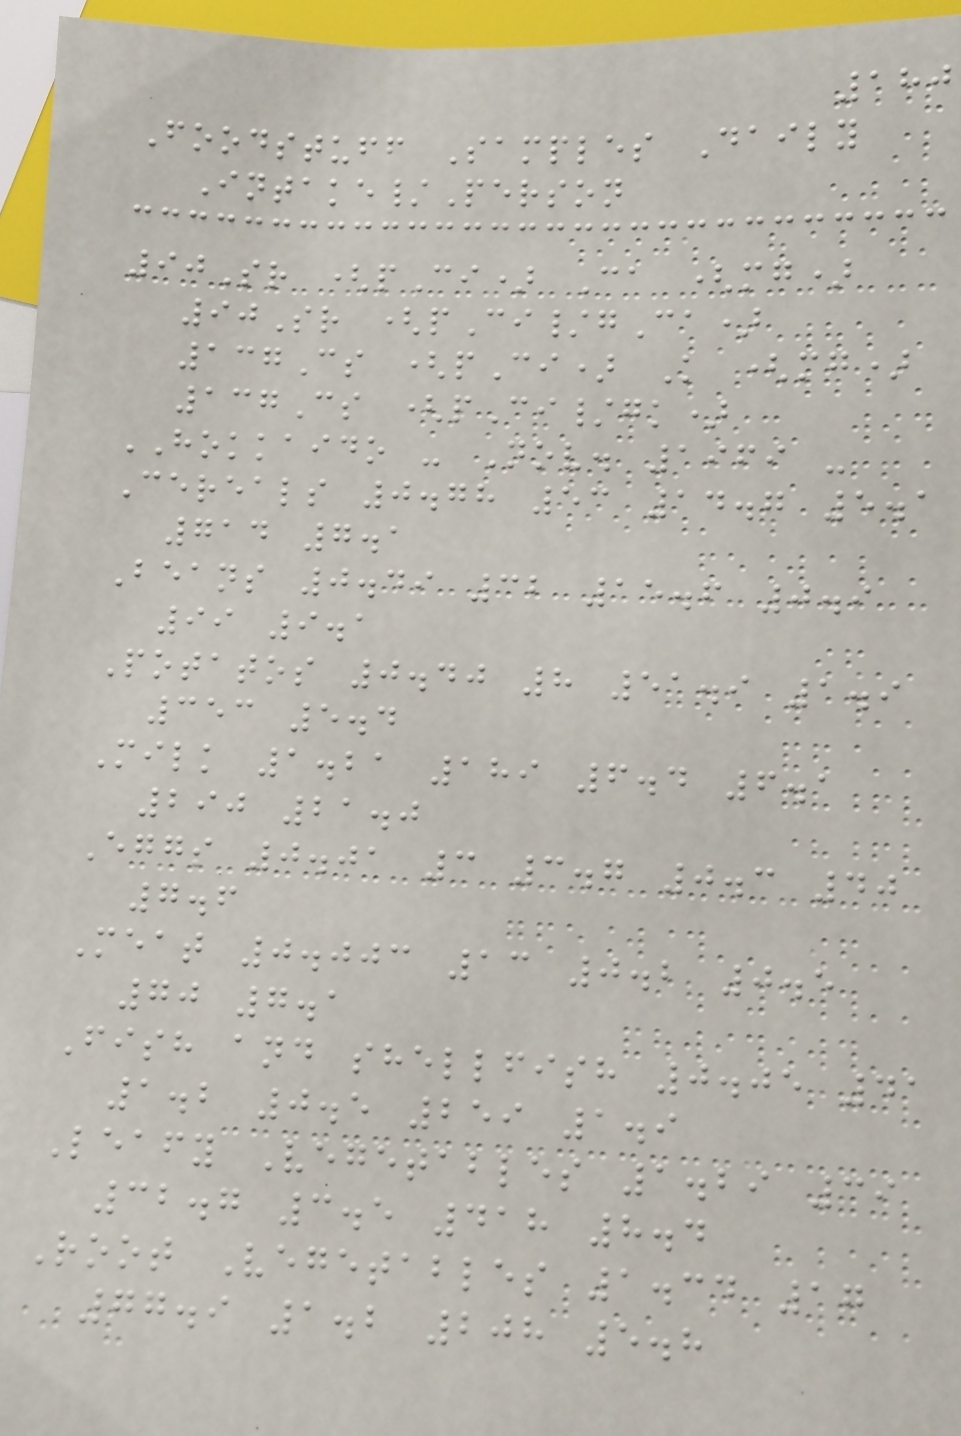180
Foodstuff Samples Daily
Intake/Person
90Sr (pCi) Ca (mg)
90Sr (pCi/gCa)
137Cs (pCi) K (mg)
137Cs (pCi/gk)
HOKKAIDO - Nov. 1969 -
Cereals 0.78 53 14.7 5.1
714 7.1
Beans 0.49 32 15.6 0.9
99 9.1
Potatos 0.40 8 51.9 1.9
353 5.4
Milk 1.21 189 6.4 6.1
290 21.0
Eggs 0.01 3 3.7 0.3 40
7.6
Meat 0.003 13 0.2 0.5
70 7.1
Fish and shellfish 0.05 41
1.2 0.5 259 1.9
Leafy Vegetables 1.29 39
32.7 3.5 418 8.4
Root Vegetables 1.34 17
77.9 1.2 208 5.8
